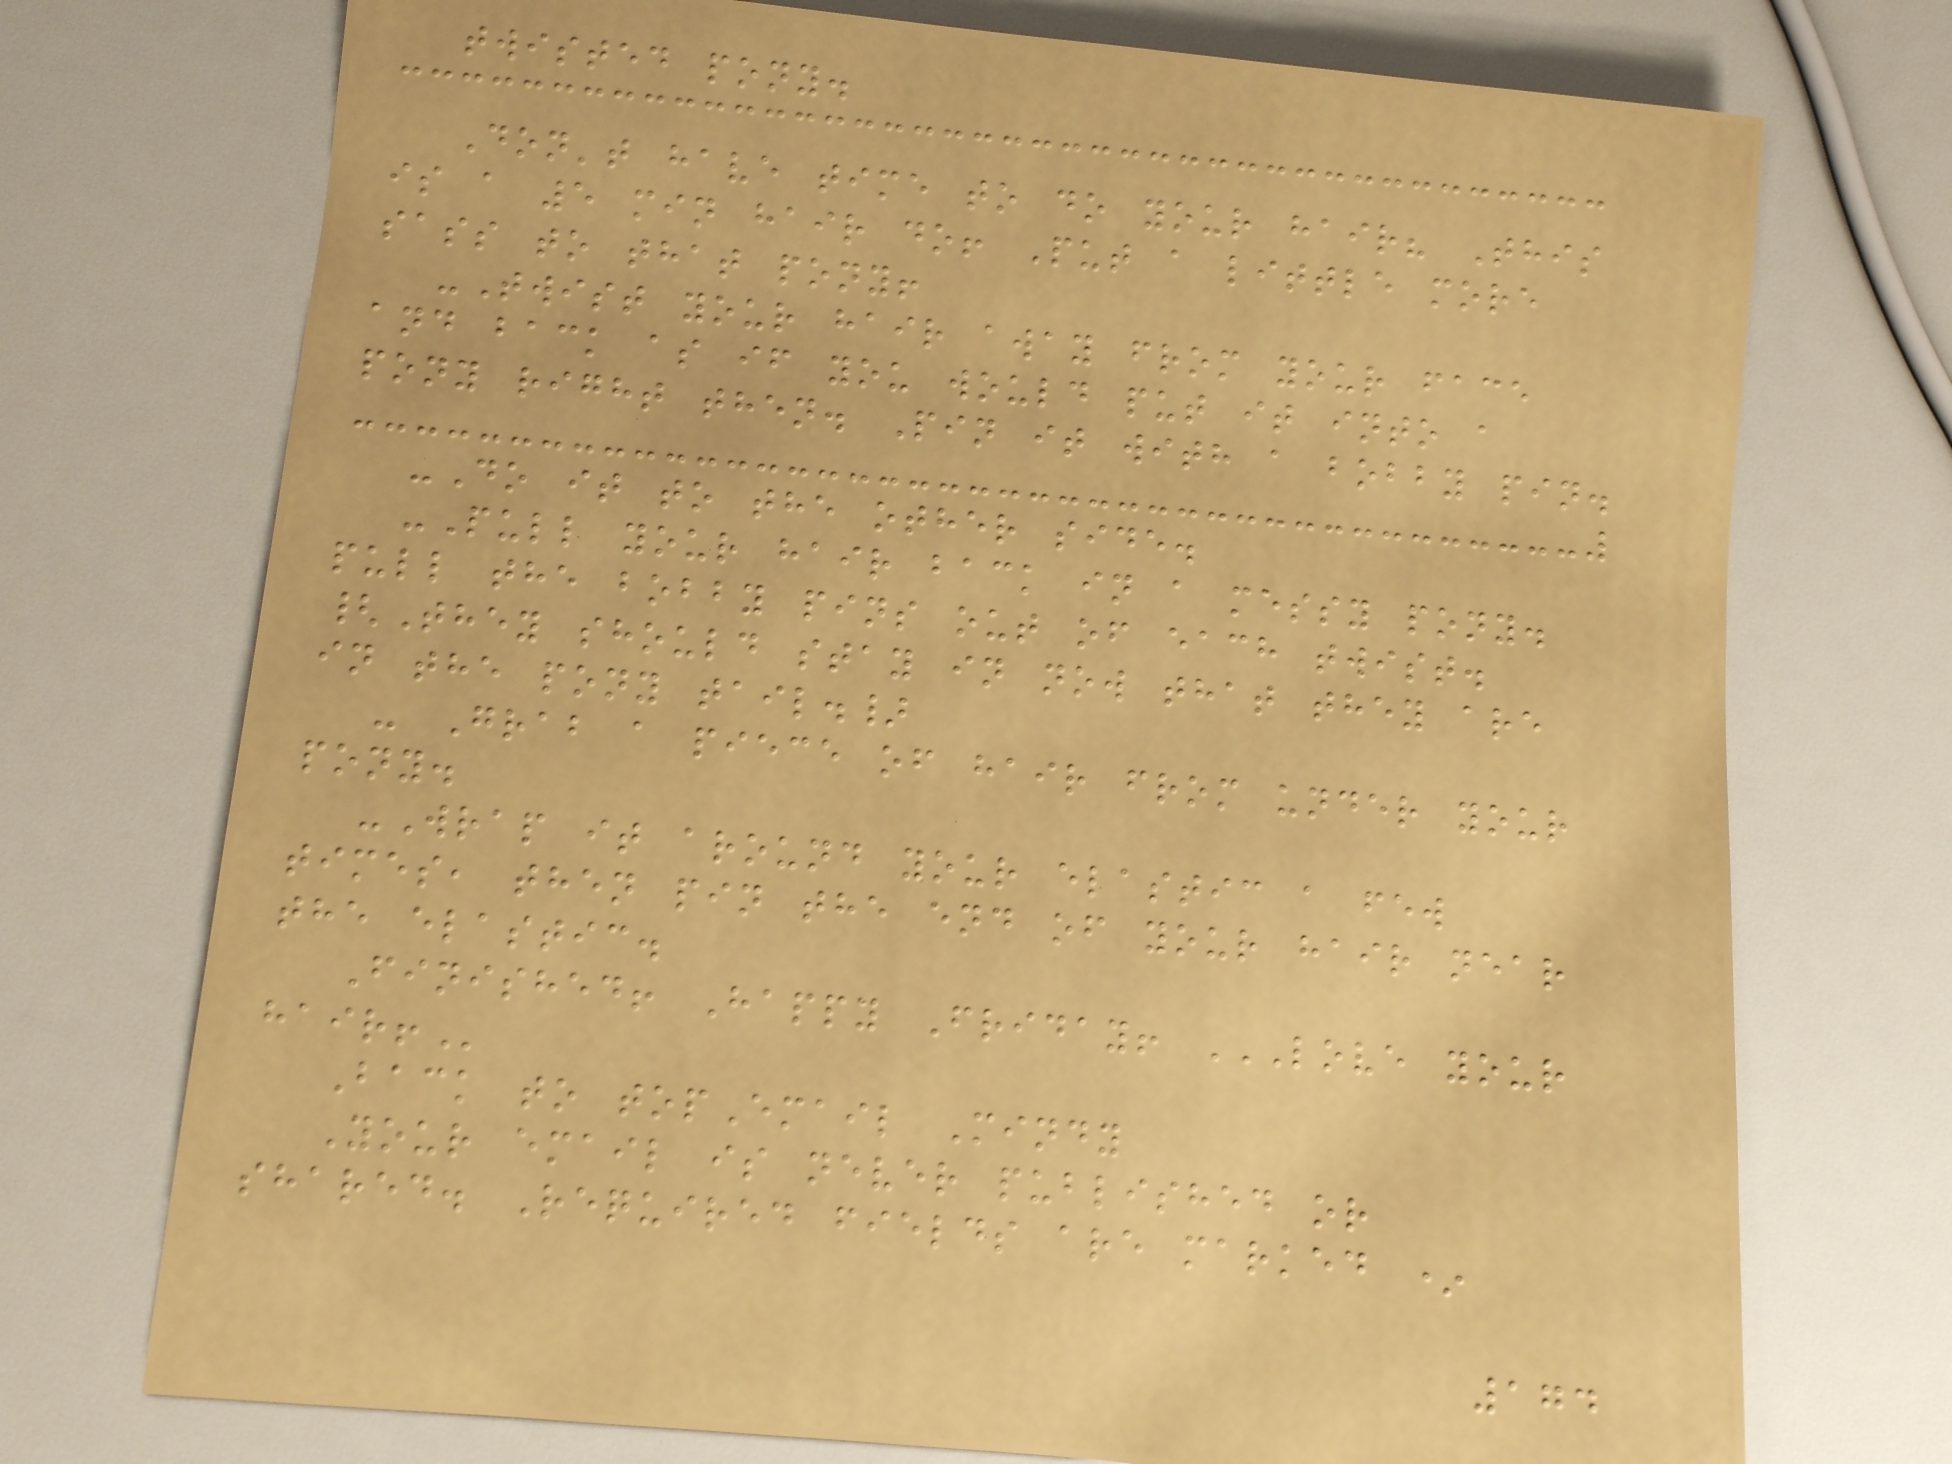twisted pony.
Don't have time to do your hair? This
is a 5 min hair do! Put a little more
sass to that pony!
-Twist your hair away from your face
and back as if you would put it into a
pony right then. Pin it with a bobby pin.
-Do it to the other side.
-Pull your hair back in a messy pony.
pull the bobby pins out of each twist.
{They should stay in now that they are
in the pony tail.}
- Grab a piece of hair from under your
pony.
-Wrap it around your elastic a few
times, then pin the end of your hair near
the elastic.
Finished! Happy Friday! LOVE YOUR
HAIR!
Back to topEmail Mindy
Your email is never published or
shared. Required fields are marked *
174
